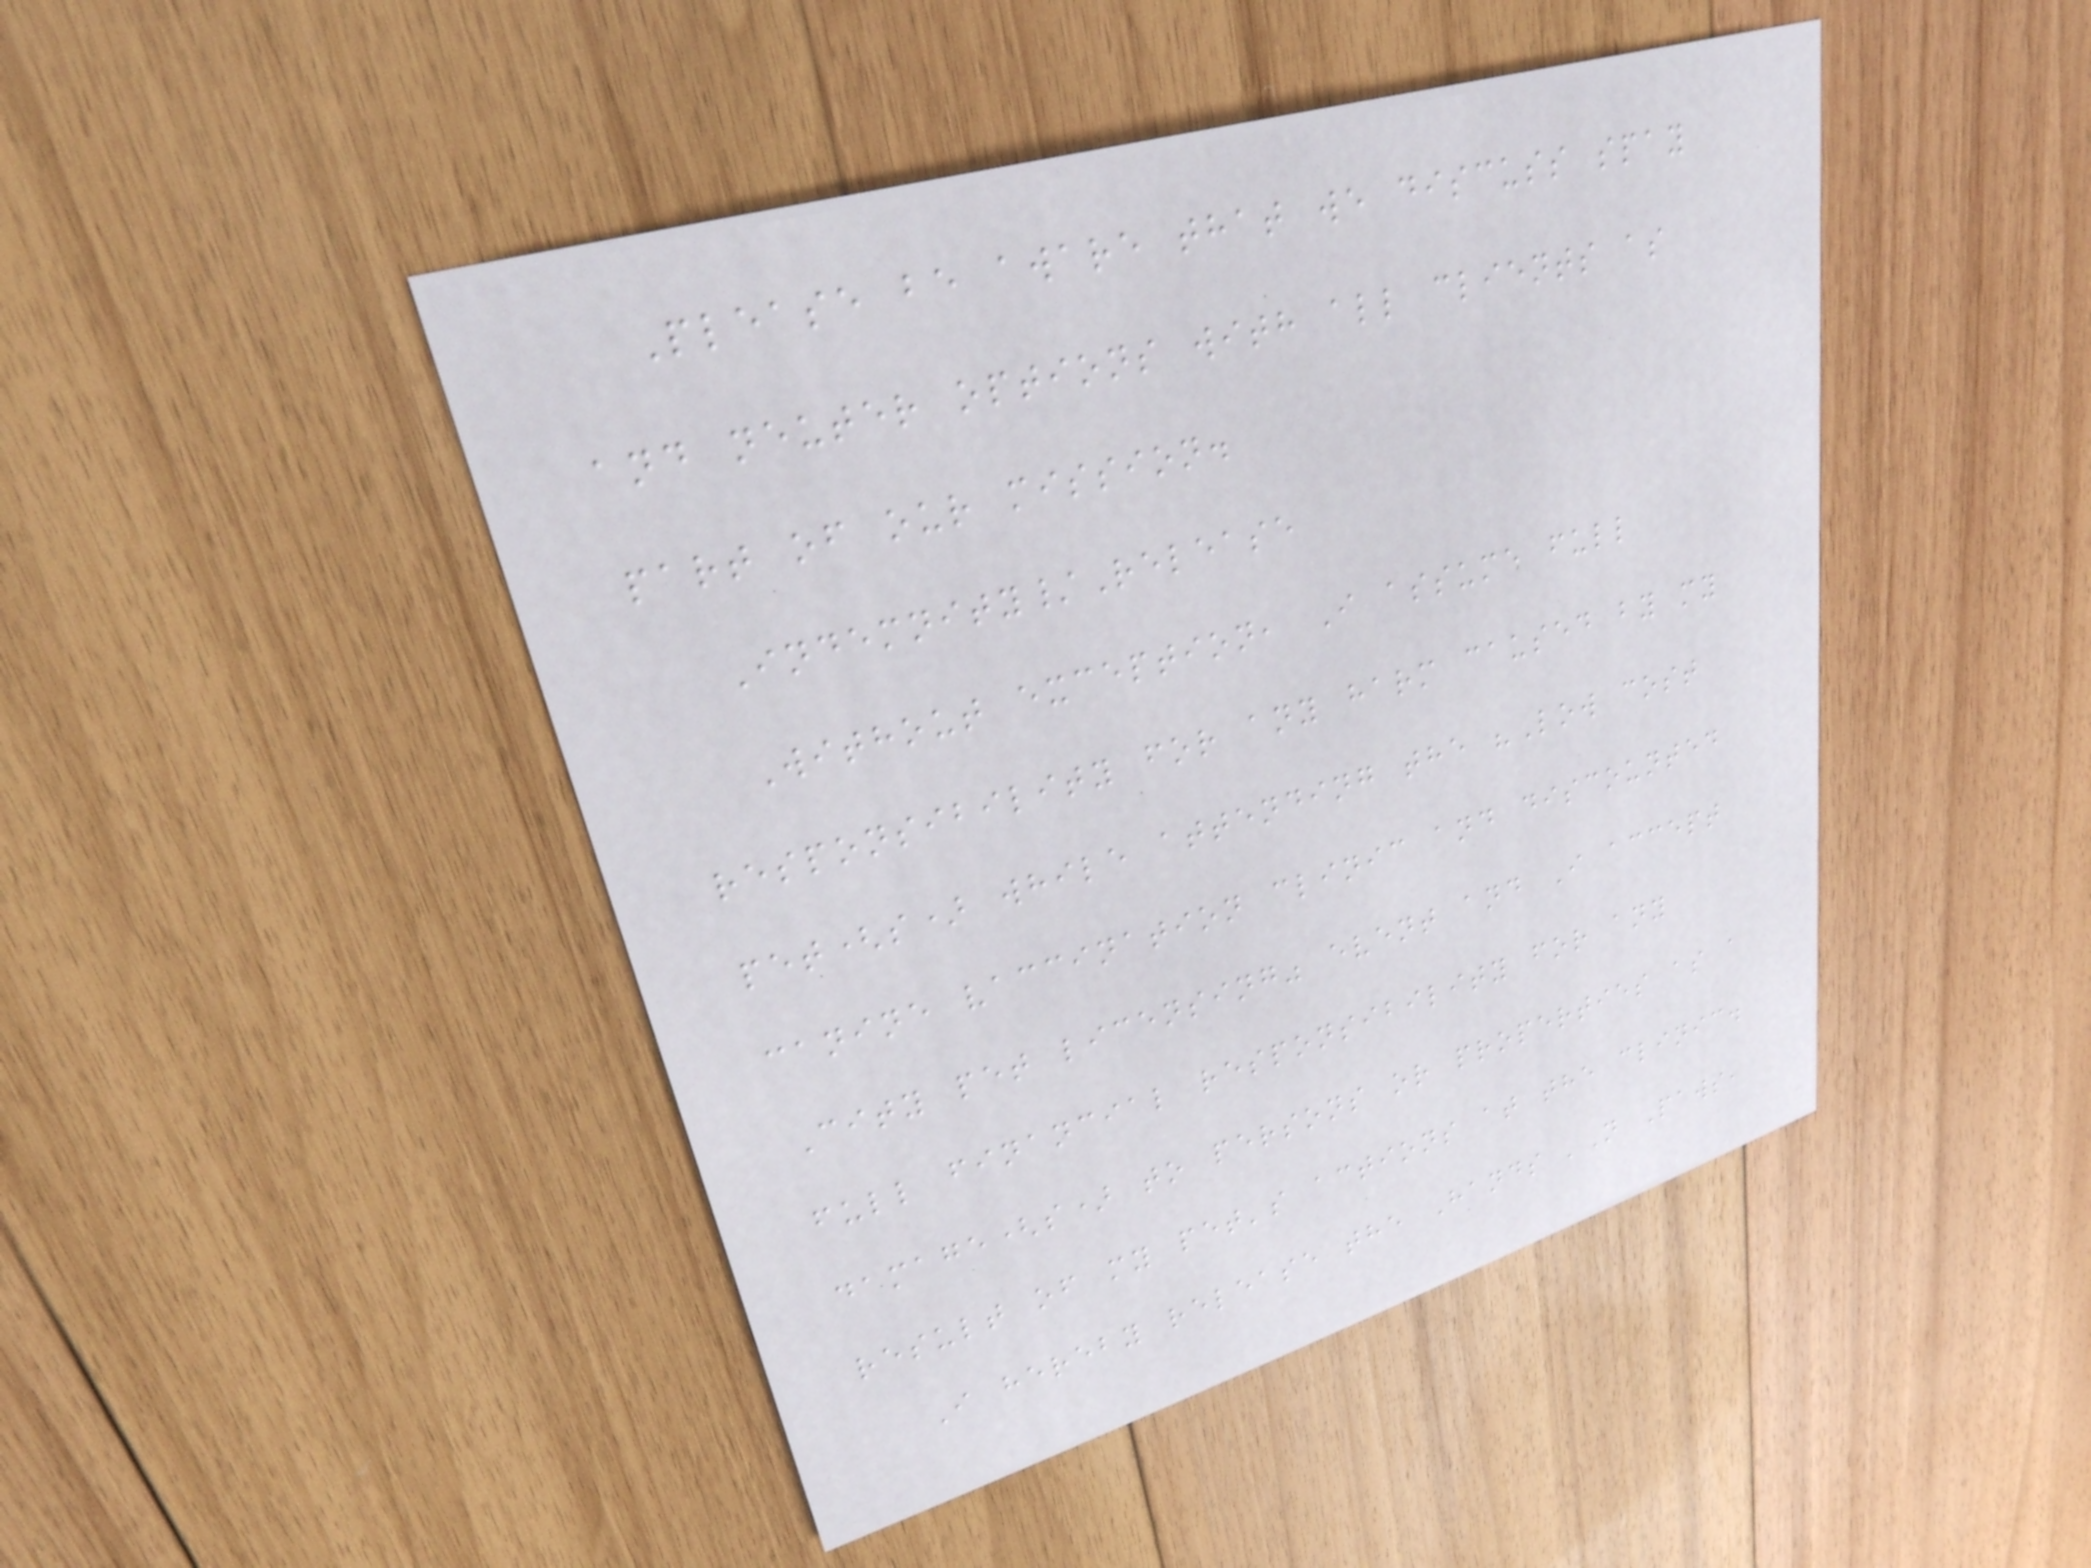Please be aware that we discuss spay
and neuter options with all clients as
part of our mission.
Indemnity/Release
Without exception, I assume full
responsibility for any harm caused by my
pet(s) while attending the "Low cost
canine vaccination clinic and discounted
City pet licensing" event and I accept
full financial responsibility for any
damage(s) to persons or properties as a
result of my pet's actions at the clinic.
I hereby release the Hands 'N Paws,
